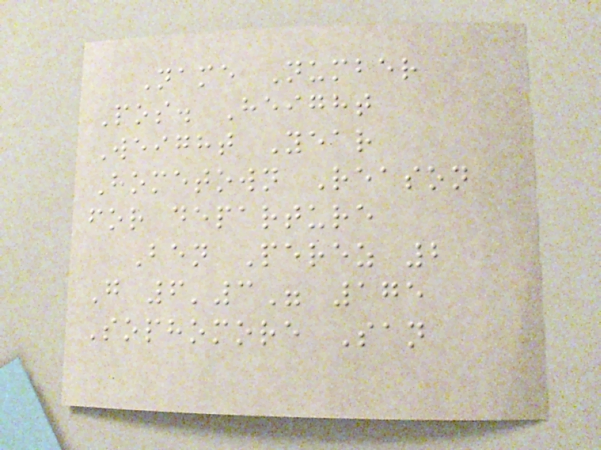Name Number
Pos. Height
Weight Year
Hometown Reason
for departure
Ben Perez 2
G 6'3" 175
Sophomore San
